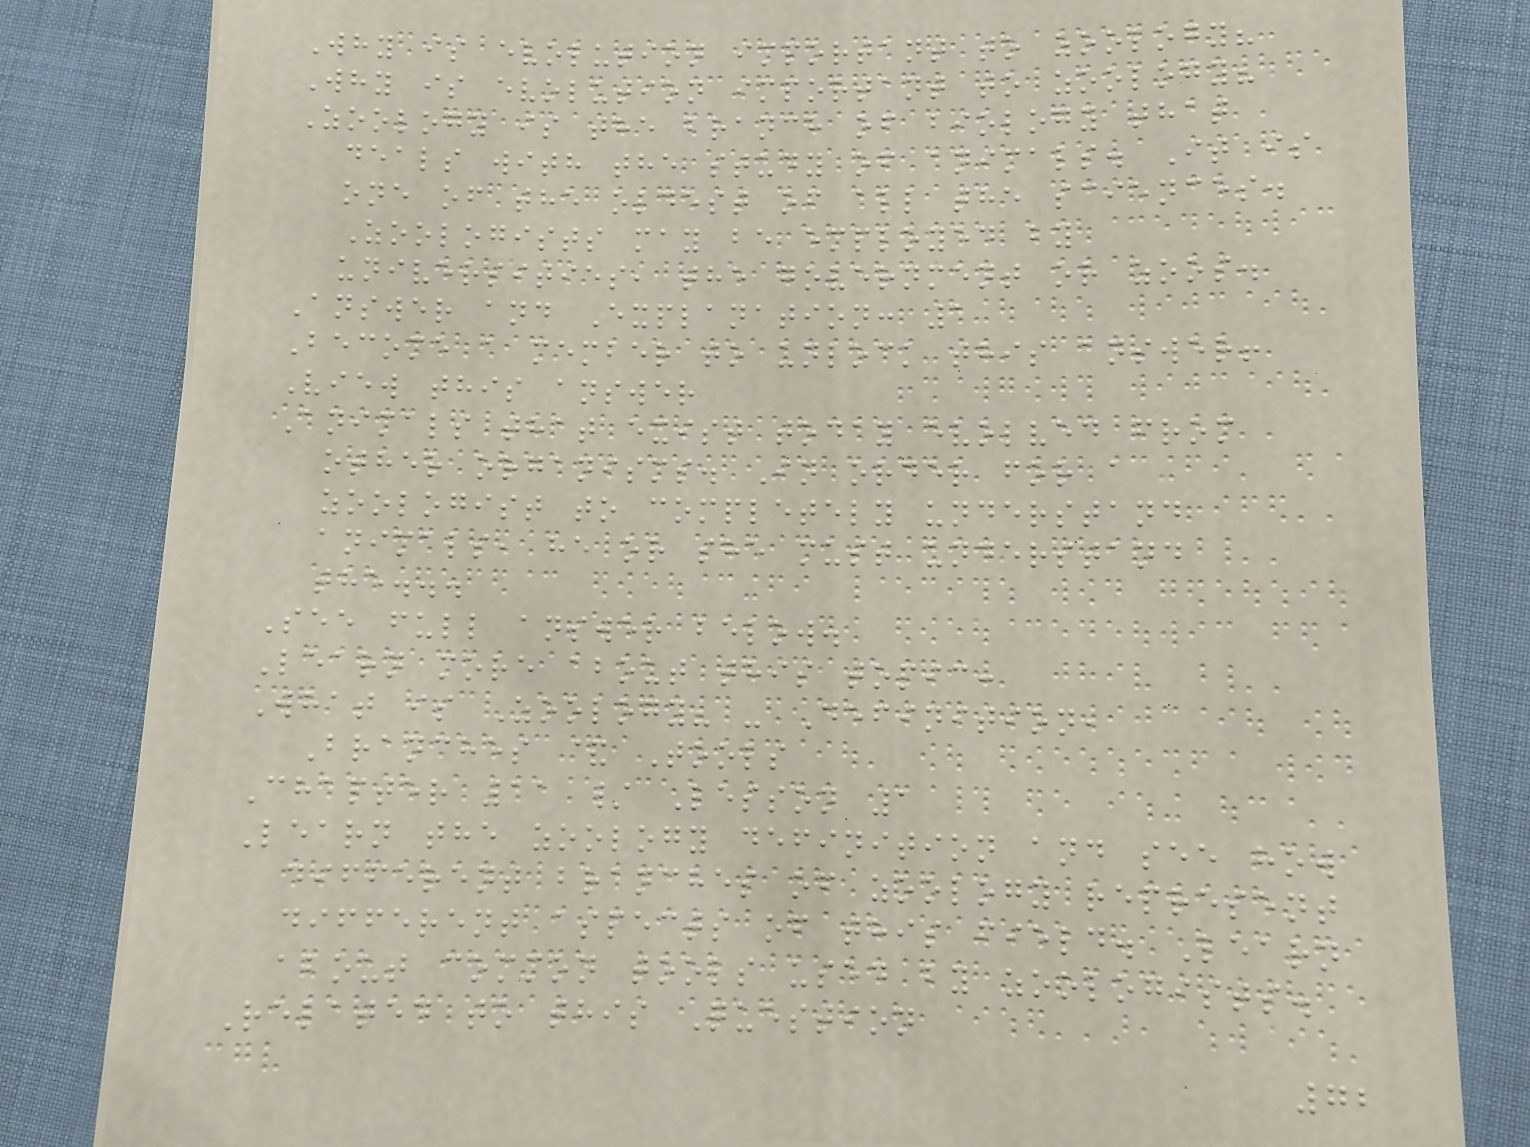Why is evolution important to zoology?
Why is evolution important to zoology?
Zoology is the branch of biology that
deals with the study of animals. It is
one of the oldest of all the sciences.
Zoologists may be employed by
universities, the government or zoos.
Answer and Explanation: 1
Become a member to unlock this answer!
View this answer
Animals that exist today evolved from
other organisms. In order for a
zoologist to completely understand
animals, he or she must understand
the...
See full answer below.
Learn more about this topic:
What is Zoology? - Definition,
Branches & Tools
Chapter 11 / Lesson 1
Learn the zoology definition and see how
different branches of zoology represent
different aspects of this field. Learn
about common tools used by zoologists.
Related to this Question
72
